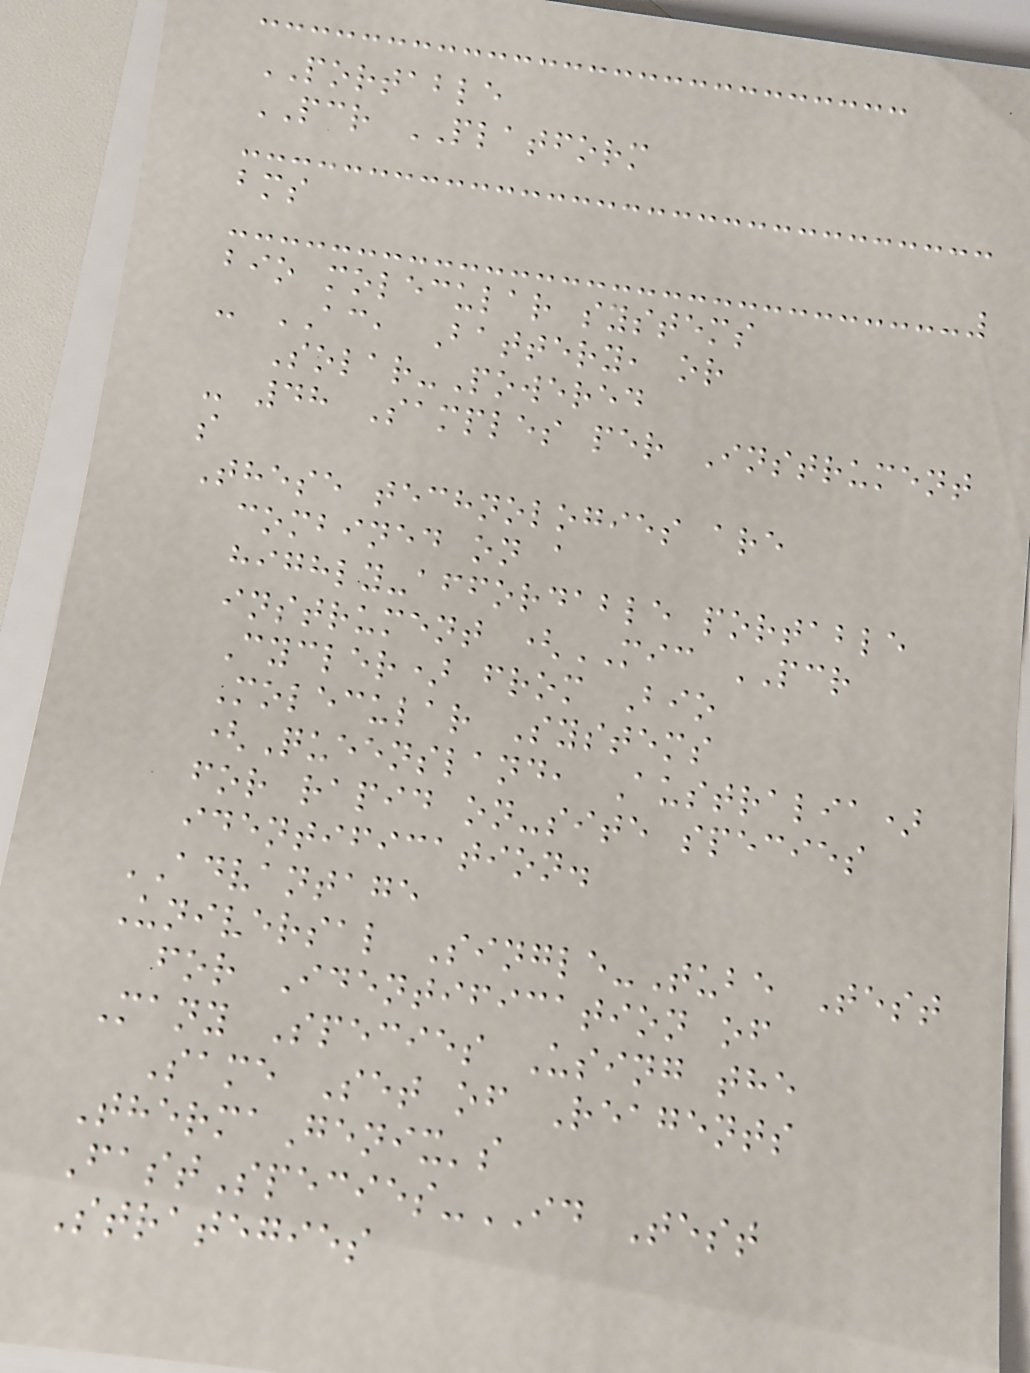PORTABLE
PCR PLATFORM
bms
bio molecular systems
- AC, Battery, or
Solar-Powered
- 48 Samples per Instrument
s
These technologies are
combined on a
highly-affordable portable
instrument (MIC PCR
Cycler) from Bio
Molecular Systems
(Queensland, Australia)
for rapid on-site species
identification.
ADVANTAGE
Universal Single-Tube Test
for Identification of
Many Species Using the
Same Set of Reagents
ThermaGenix's
FastSpecies-ID Test
Strategies
